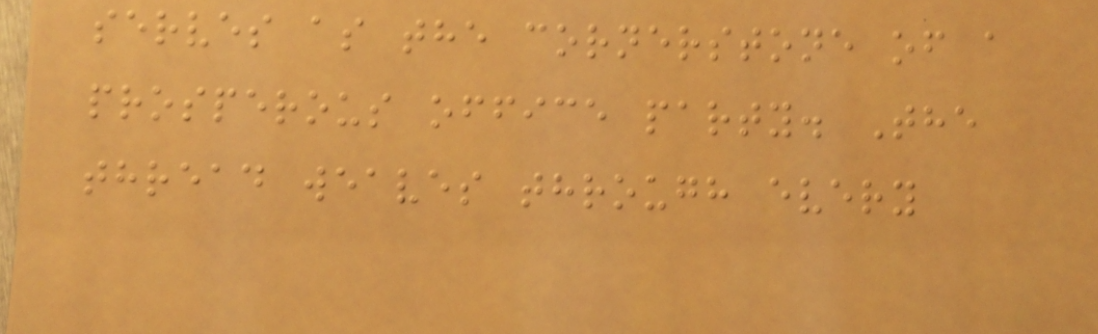serves as the cornerstone of a
prosperous office party. The
thread weaves through every
